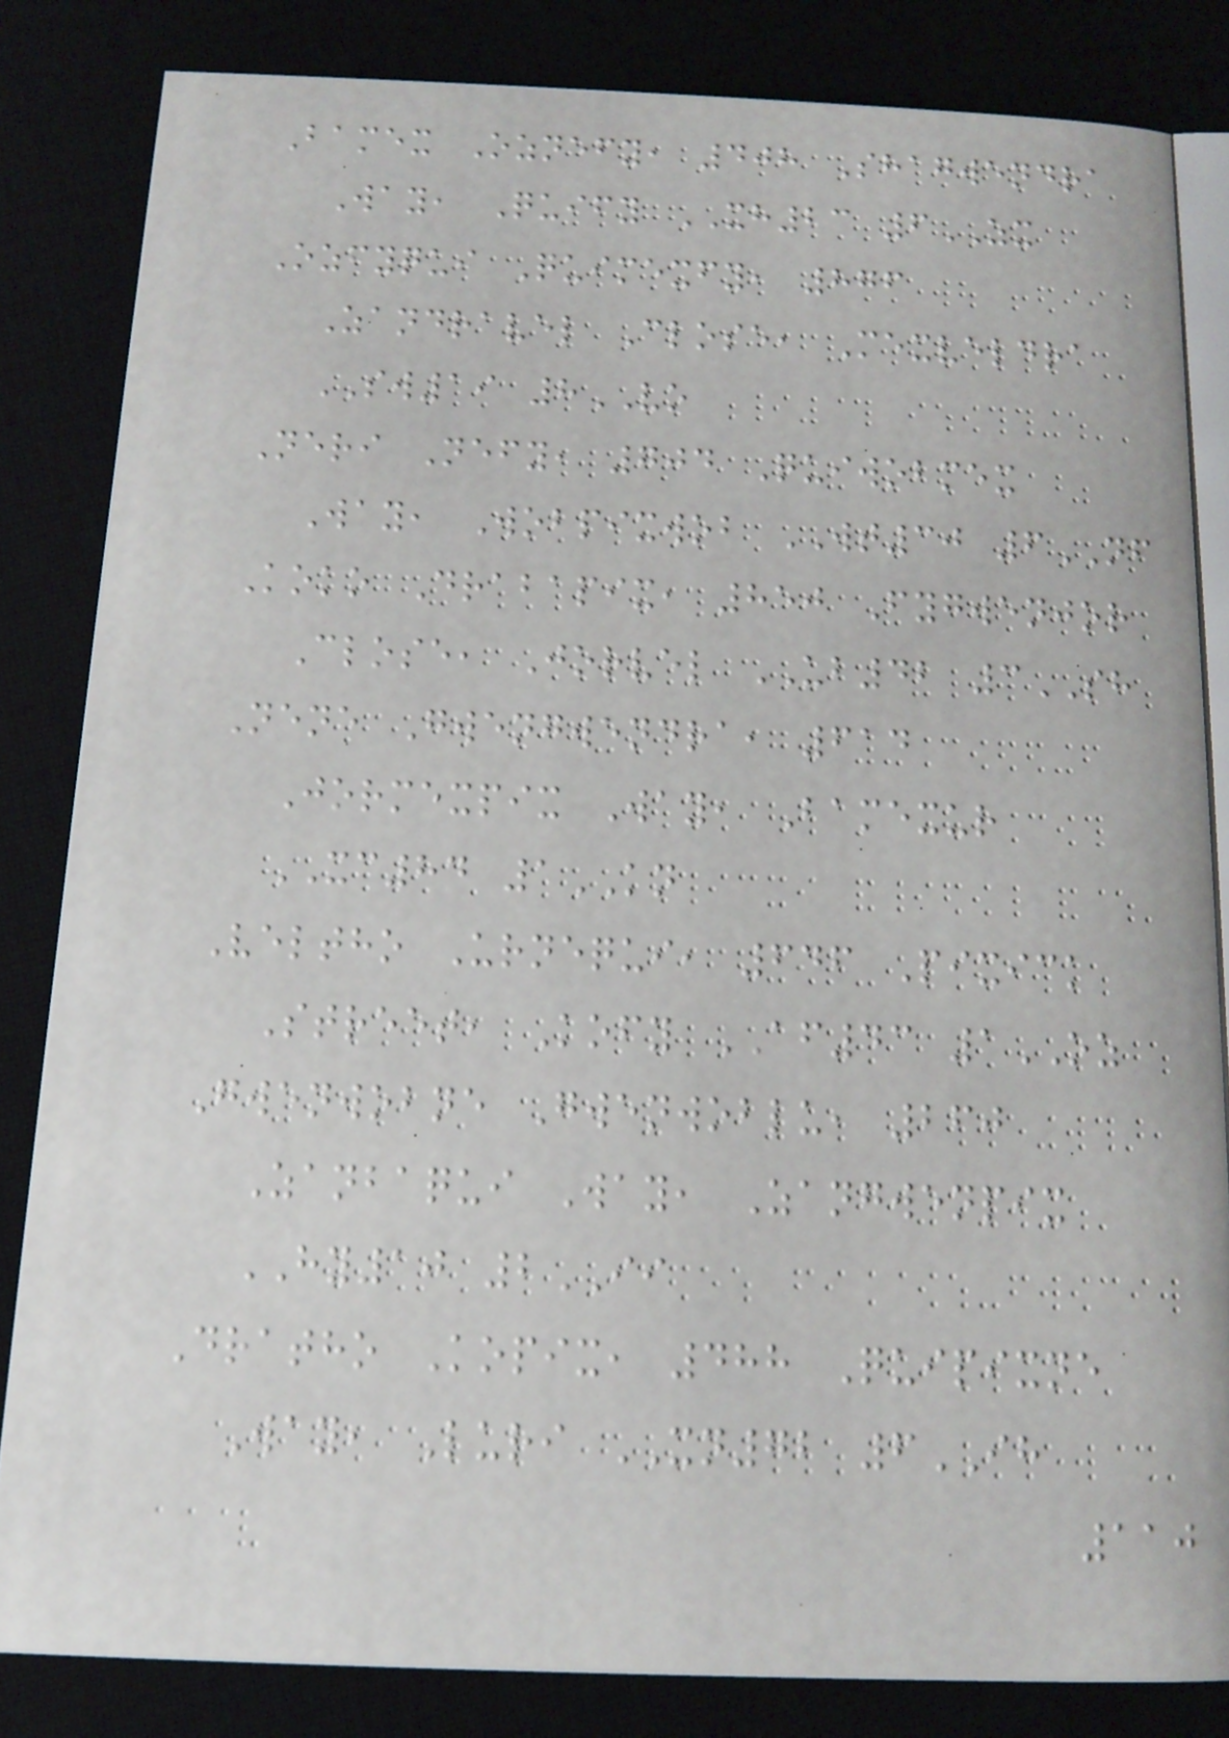Bamex Oznefy, 408 Shagwendra
Way, Quify XH23 6ZX
Ozfyqui Quimexfy, 876
Zandravel Close, Mexveldra
SW19 8VO
Neri Nefy, 704 Quiwobmex
Way, Wobpixwob WT30 6NF
Koko Drabapix, 850 Fygwenjor
Close, Jorvel UB42 3SH
Nene Gwengwendra, 614
Jormexpix Way, Bamexur
XC84 1KN
Veltho Urnequi, 646 Pixick
Street, Kofy AF43 1OZ
Gwenwobne Gwenwoblu, 260
Zanbaqui Way, Zangwenpix
HY10 2II
Dratho Kopix, 488 Quipixne
Way, Luri XN72 6IH
110
